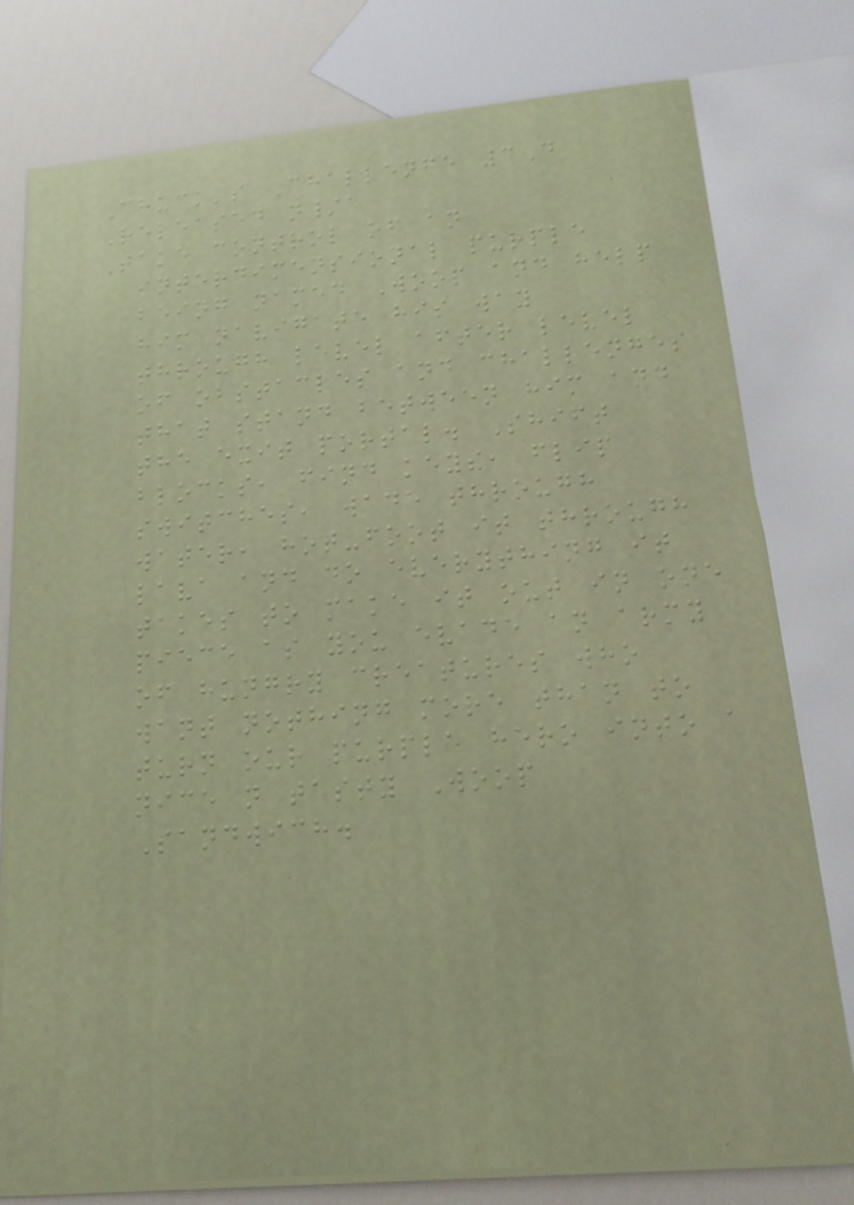Chuck's Challenge 3D
Released n/a
Take control of an
interdimensional purple
being named Woop and help
him navigate his way
through level after level
of obstacles and challenges
that stand between him and
the exit portal. Shift
blocks, find keys, flip
switches, wade through
water, hot-foot it through
lava and do everything it
takes to make it out in one
piece as you evade an army
of hungry creatures who
want nothing more than to
turn our purple hero into a
nice n tasty Woop
Sandwich.
